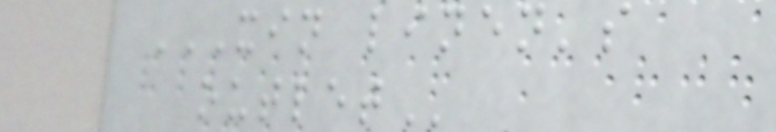XIN LINEN'S
OUTLET
